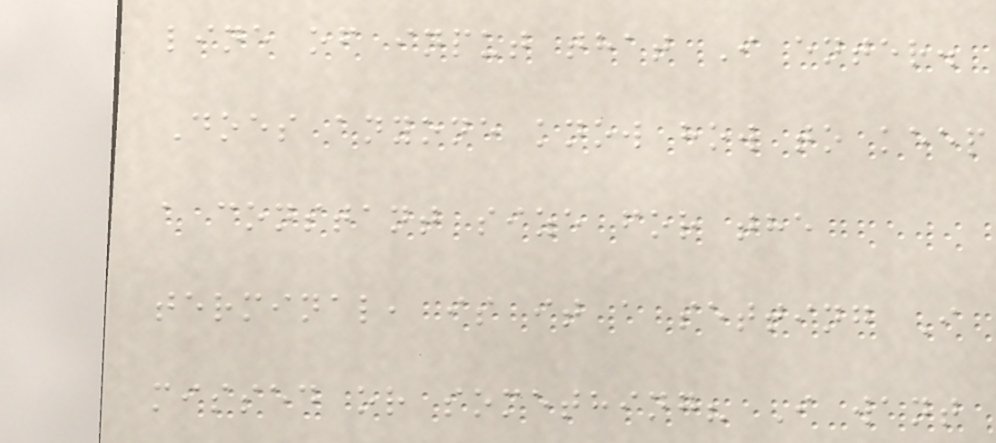line of input that I enter.
Does anyone know how to keep
a constant size for the
terminal, is it a setting I
missed or something? I want
